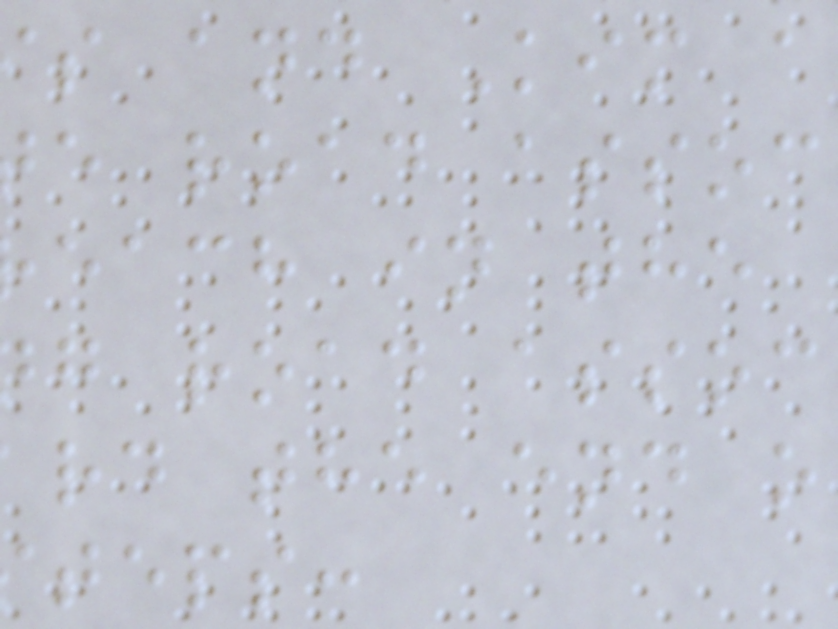s and Kim a
e road assoc
each in the
g road assoc
rd the end o
